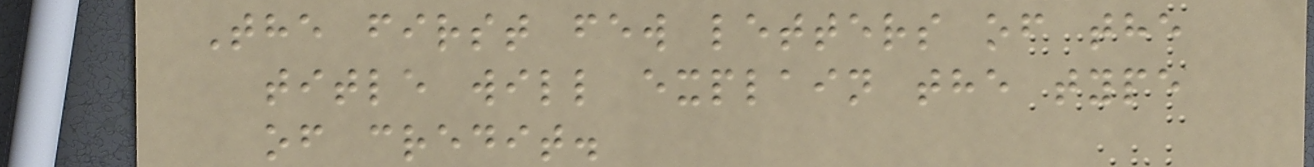The first few letters of the
title will explain the type
of credit.
